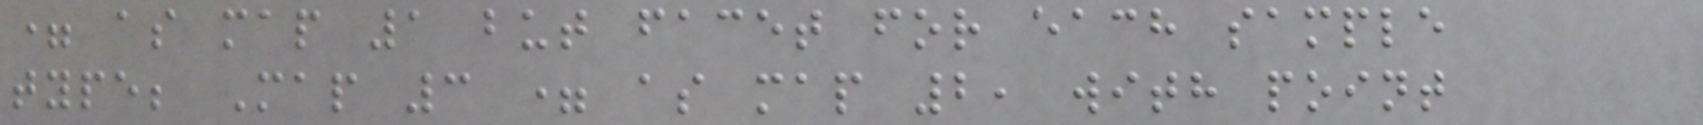= as map 1 but facet for each sample
type; Map 3 = as map 2, with point
